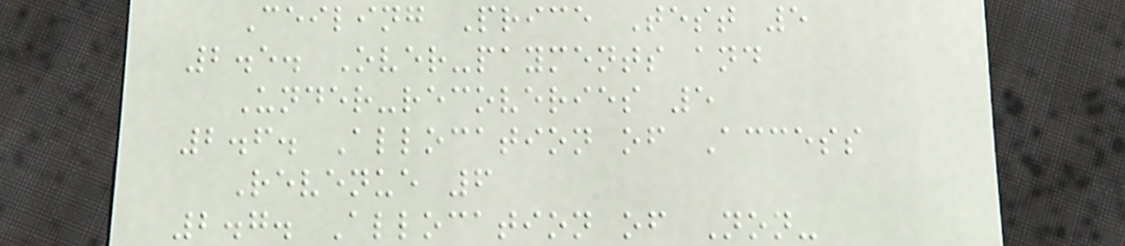Ceiling Price Test 5
2.5. Over-payments and
Under-recoveries 5
2.6. Allocation of Access
Revenue 6
2.7. Allocation of Non-
